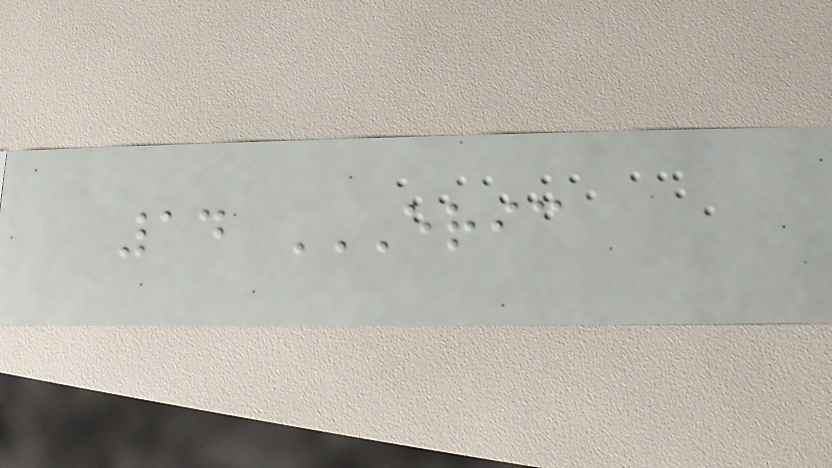14 ERIC
